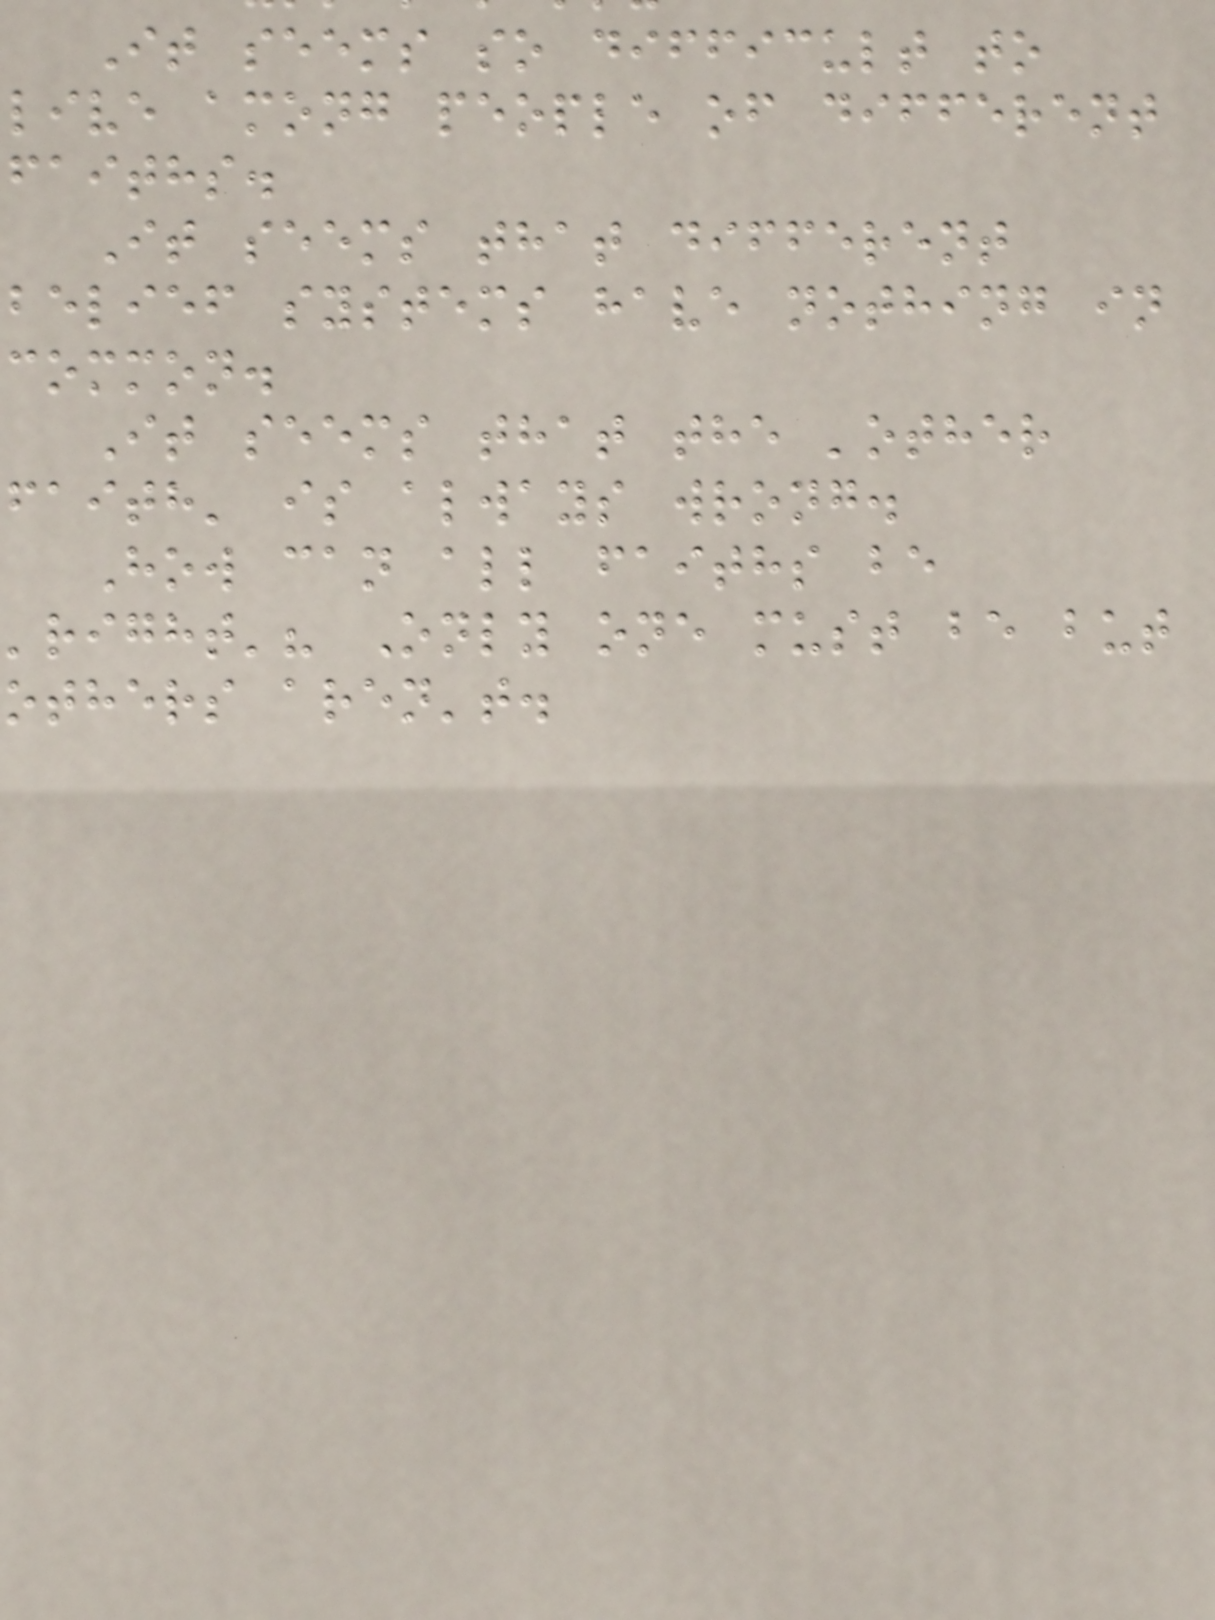It seems so difficult to
live among people of different
faiths.
It seems that different
belief systems have nothing in
common.
It seems that the 'other
faith' is always wrong.
How can all faiths be
'right'? Only one must be but
others aren't.
